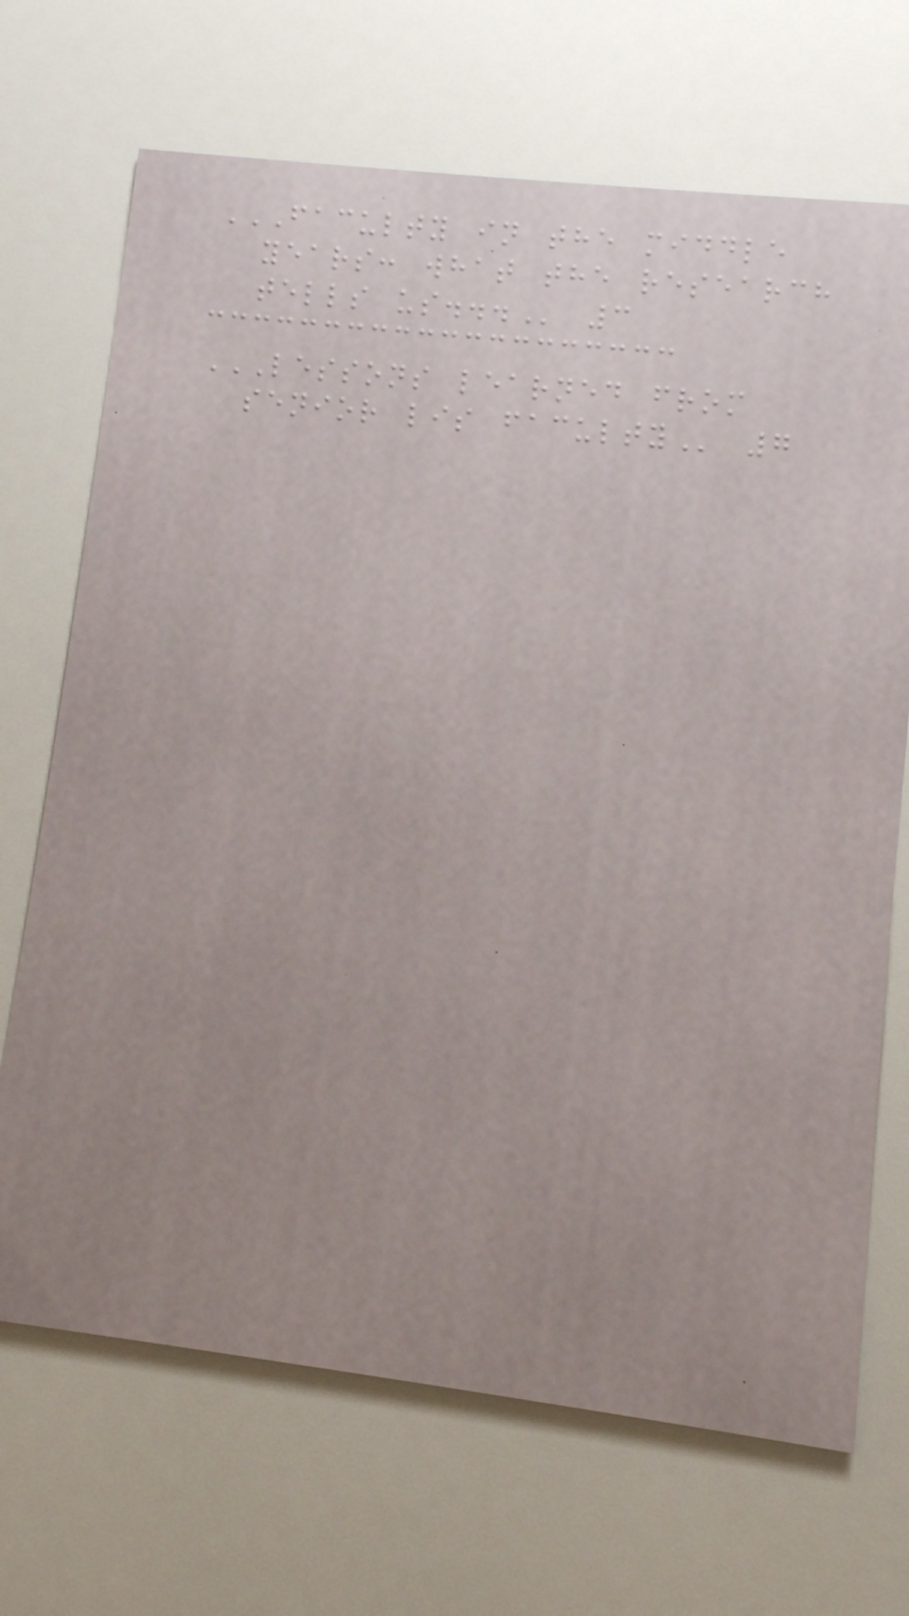FACULTY IN THE MIDDLE
YEARS: WHAT THE RESEARCH
TELLS US... 3
LESSONS LEARNED FROM
SENIOR LIS FACULTY 7
